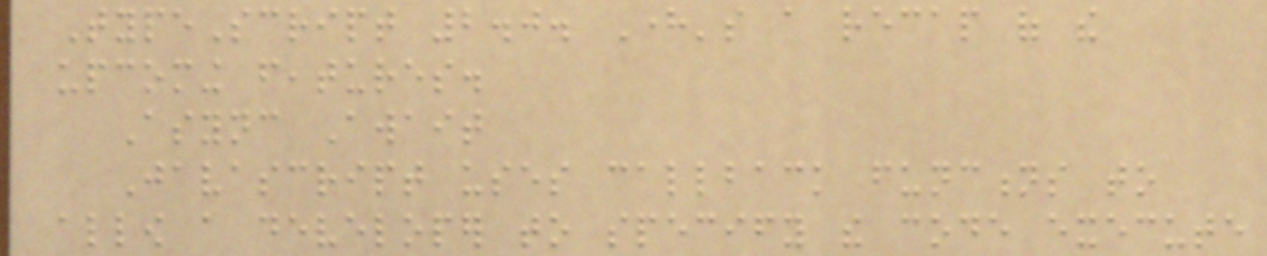TypeScript 2.0. Here's a recap of the
upcoming features.
Async Await
Javascript uses callback functions to
allow a developer to specify the code execute
